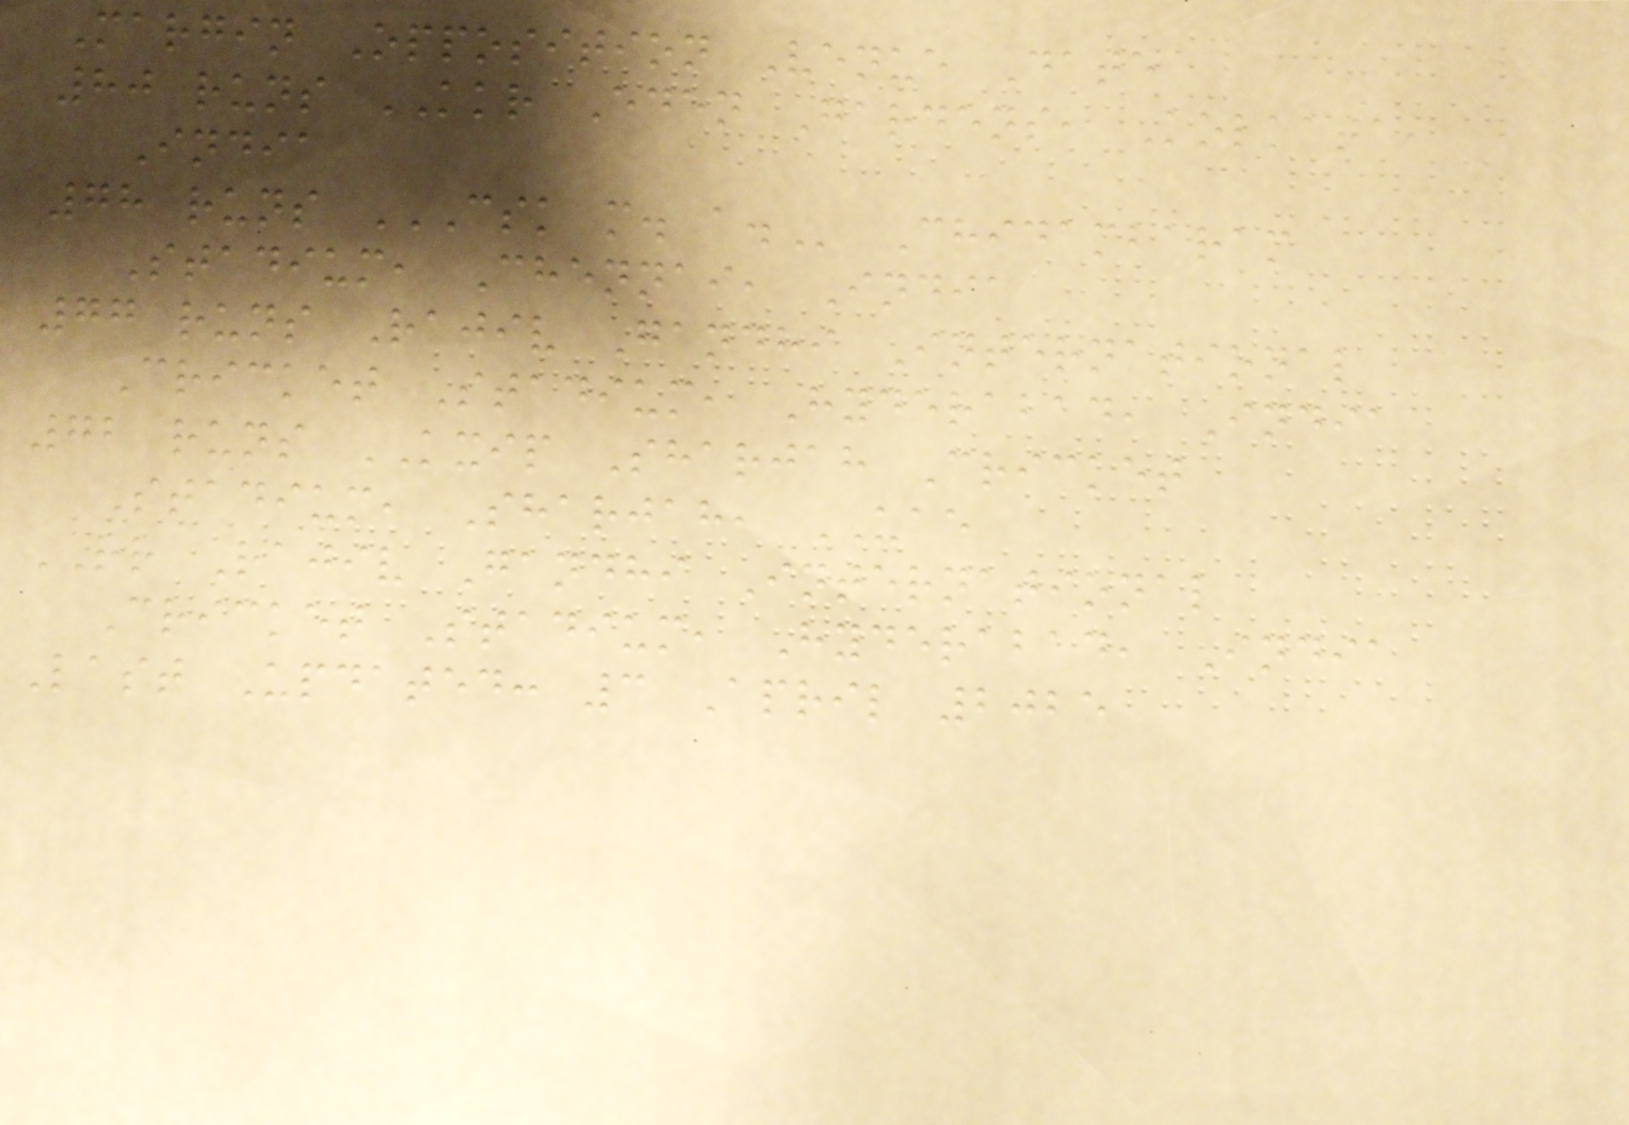Margin Opposition Venue Date
80 runs KKR Eden Gardens, Kolkata,
India
78 runs CSK M. A. Chidambaram
Stadium, Chennai, India
77 runs Rajiv Gandhi International
Cricket Stadium, Hyderabad, India
72 runs KXIP Sharjah Cricket
Stadium, Sharjah, UAE
RR Rajiv Gandhi International
Cricket Stadium, Hyderabad, India
Last Updated: 3 April 2025
